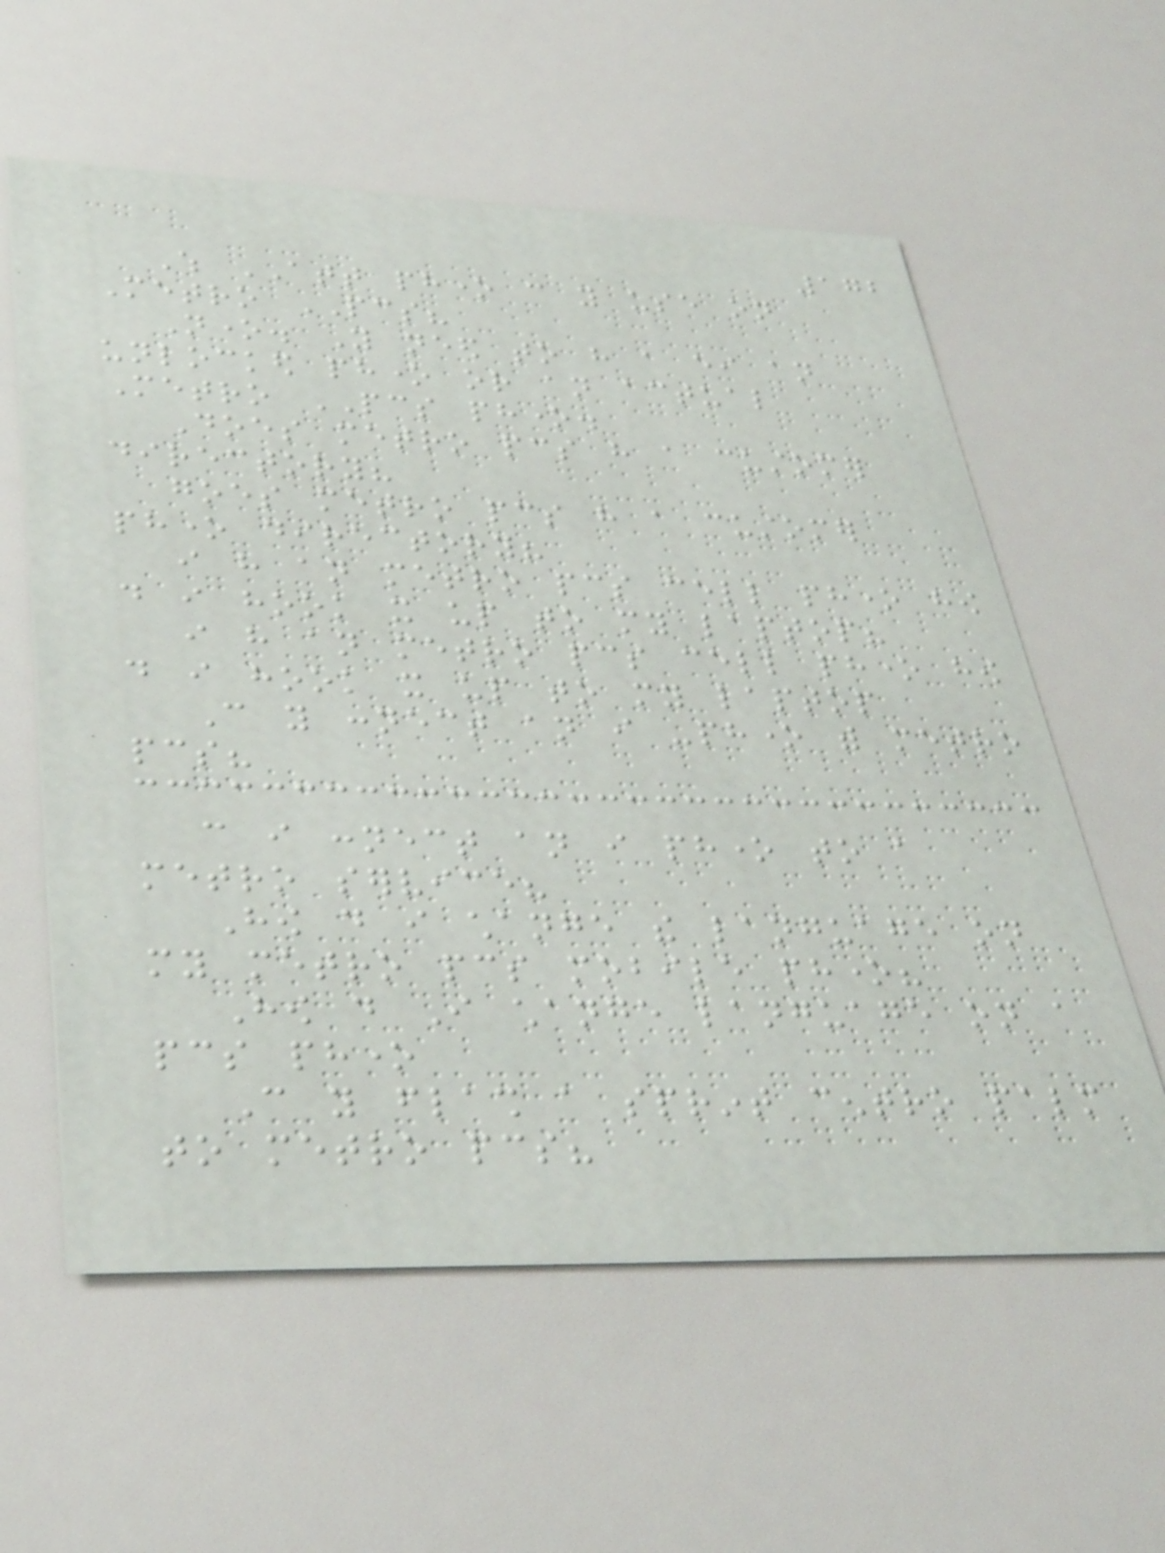172
Which ATT phone can you use on
Metro PCS?
None. You need to have a either an
unlocked phone or an actual
Metro PCS phone.
Does metro pcs have a customer
directory?
goes metro pcs have a customer
phone directory?
i have an metro pcs cell phone how
do i hook it up to my laptop?
i have an metro pcs cell phone how
do i hook it up to my laptop
Can you connect an i -phone with metro
pcs?
can i connect an i phone to a
metro service?
How do i change the language on
my metro pcs mobile phone?
How do I change language on a
pcs phone
Can you flash a sprint centro palm
to metro pcs?
